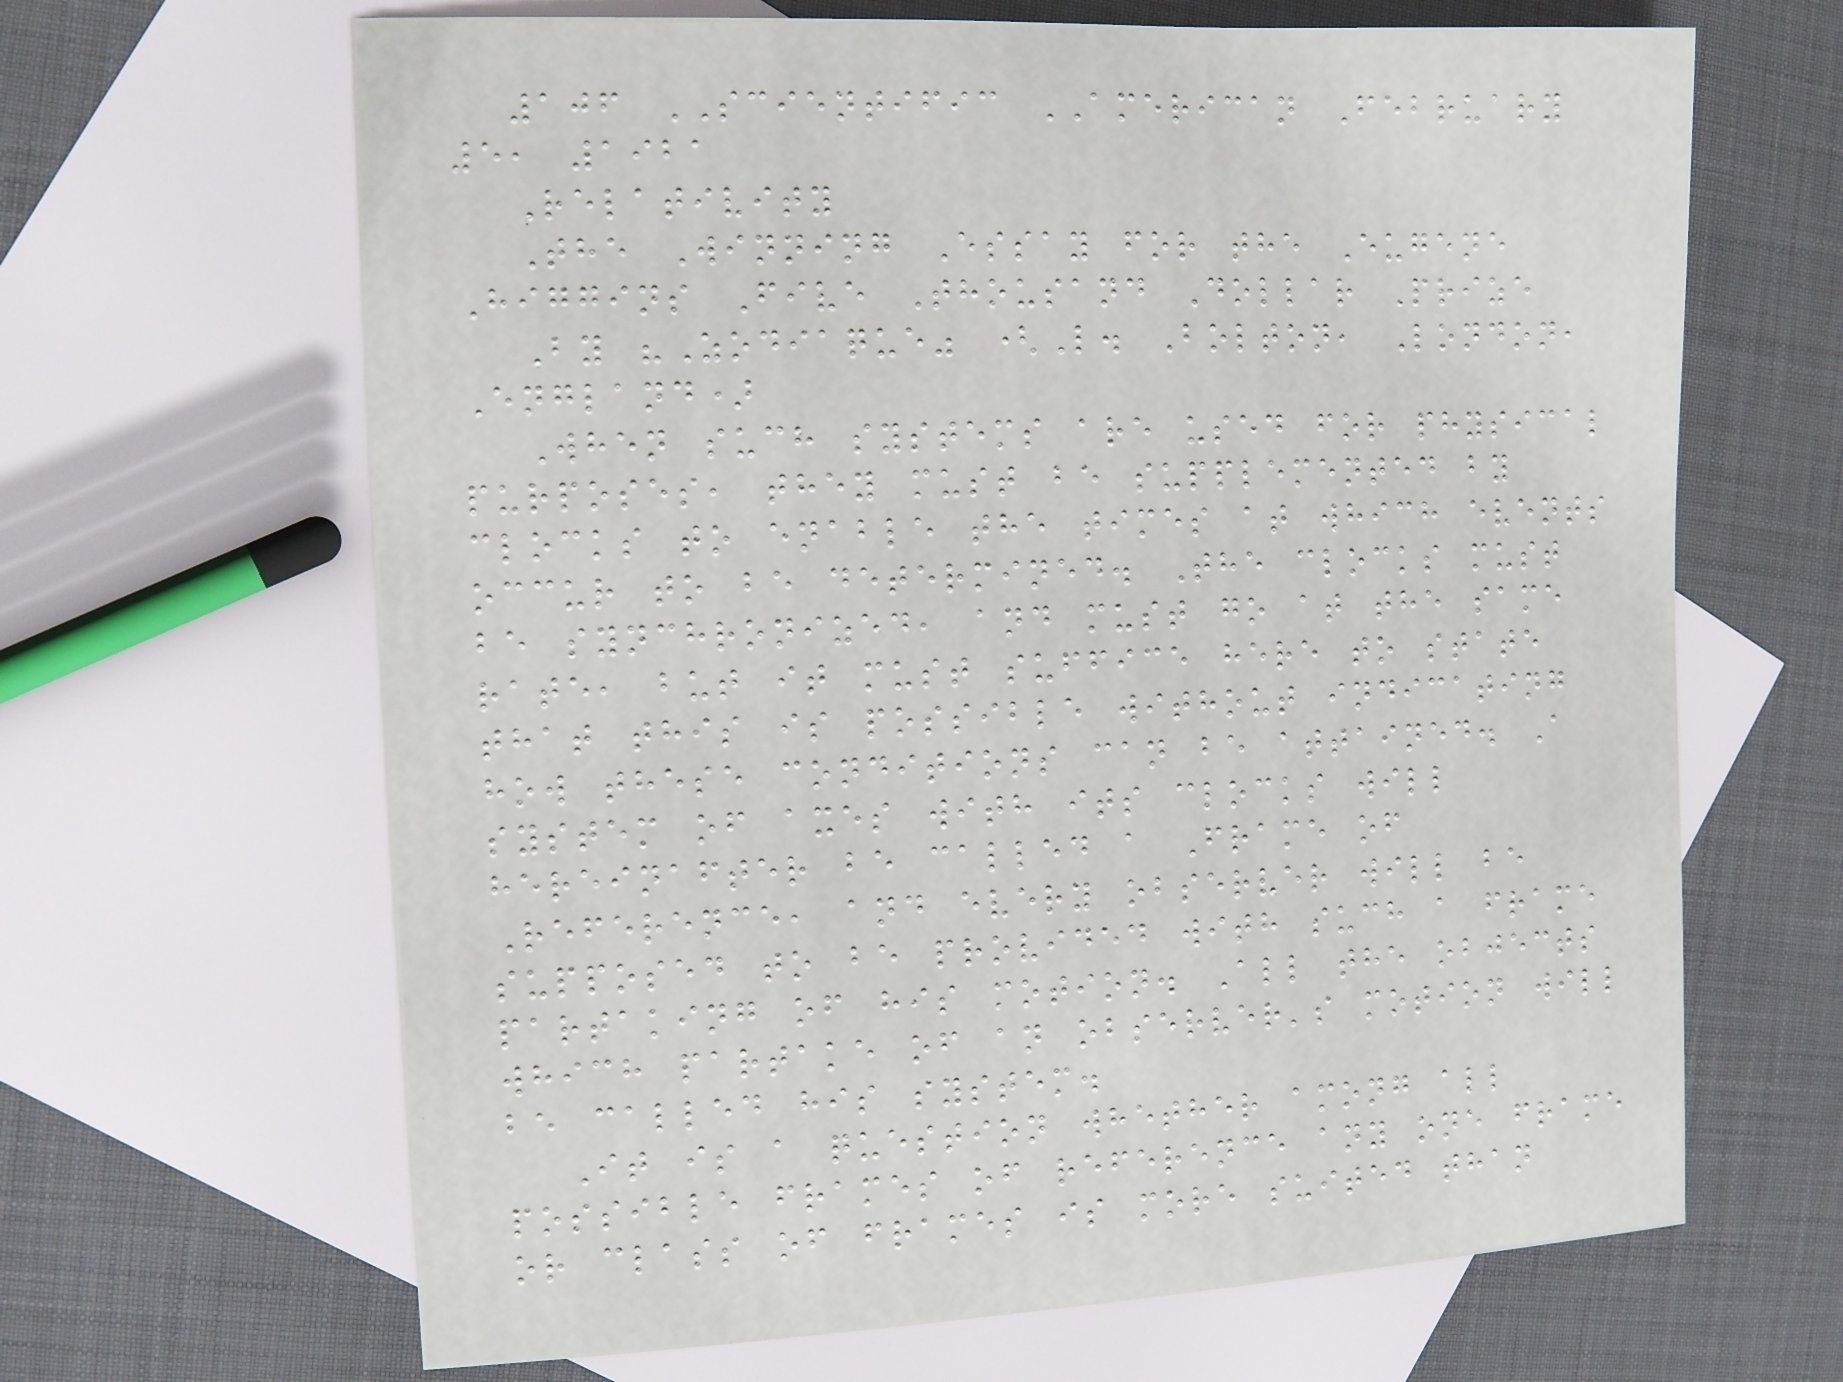106 SCIENTIFIC AMERICAN February
5, 1921
Relativity
The Winning Essay for the Eugene
Higgins Five Thousand Dollar Prize
By "Zodiaque" (L. Bolton, London,
England)
When such systems are used for physical
purposes, they must be supplemented by
clocks to enable the times at which events
occur to be determined. The clocks must
be synchronized, and must go at the same
rate, but it must suffice here to state
that this is possible without indicating
how these conditions can be attained. A
system of axes with its clocks will
hereinafter be called a Frame of
Reference, and every observer will be
supposed to be provided with such a frame
partaking of his motion. All the objects
which partake of an observer's motion will
be called his system.
It is a question whether among all
possible frames of reference any one frame
or class of frames is more suited than
